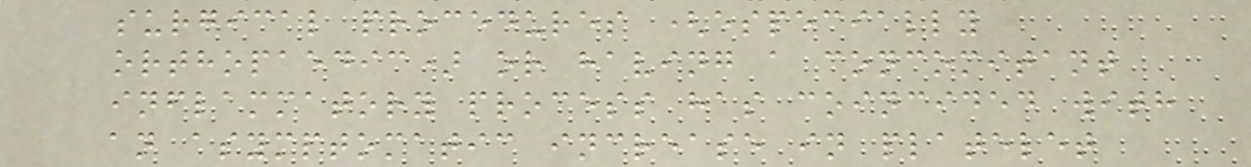surgical procedures (especially
orthopaedic) or having a concomitant
inflammatory process has coincided with
an asymptomatic increase in platelet
